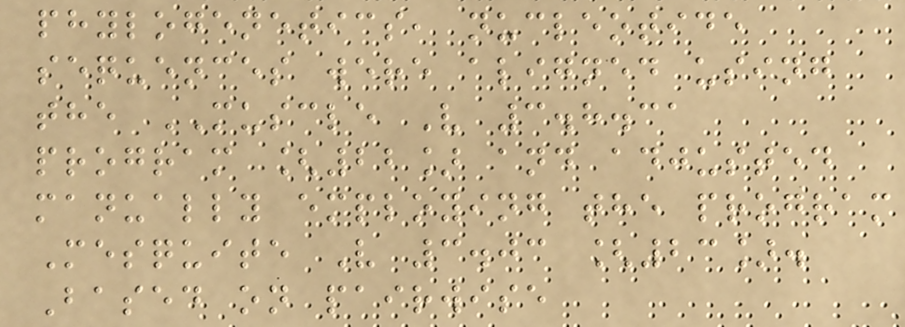phylogenetics, nucleotide
sequences were aligned using
the MUSCLE V 3.8.31
program [22] and adjusted
manually employing the program
Mesquite V 3.03 [23].
Based on pairwise
